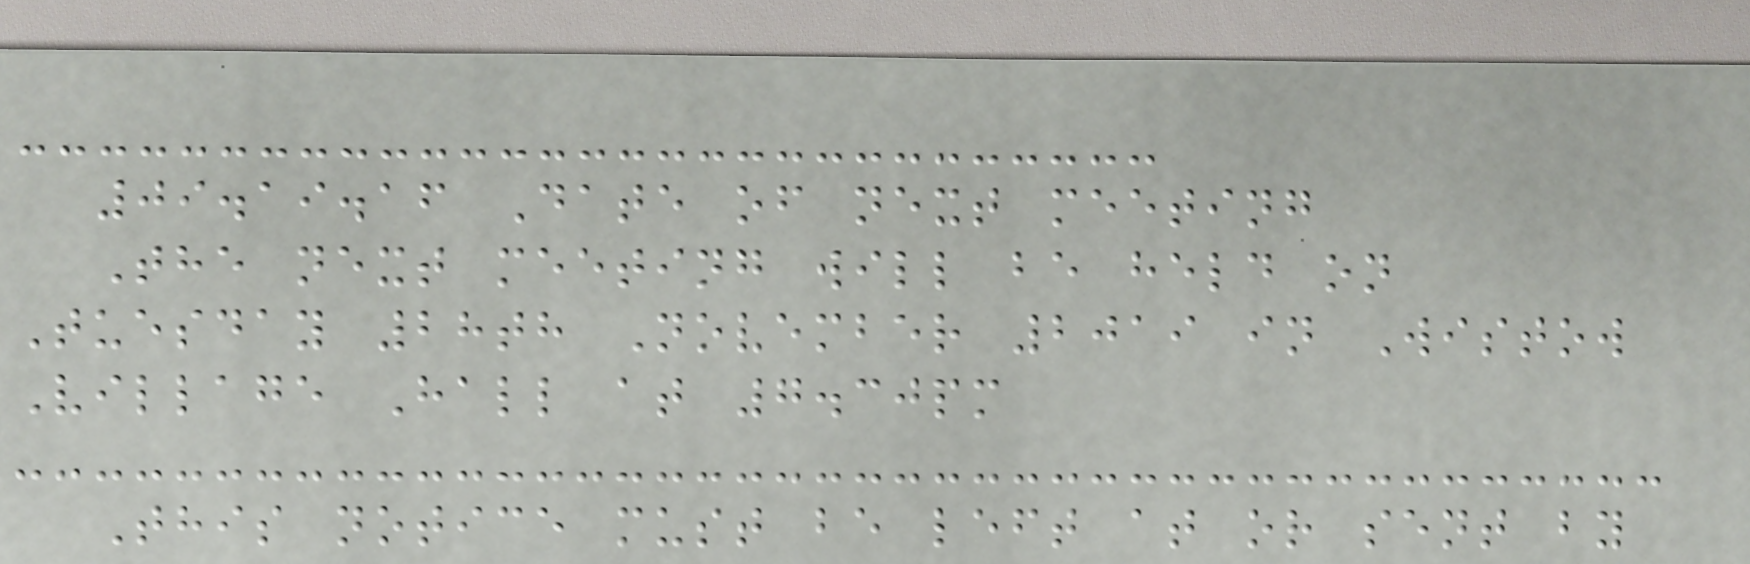09.19.16 Date of next meeting
The next meeting will be held on
Tuesday 28th November 2019 in Wistow
Village Hall at 7.30pm
This notice must be left at or sent by
